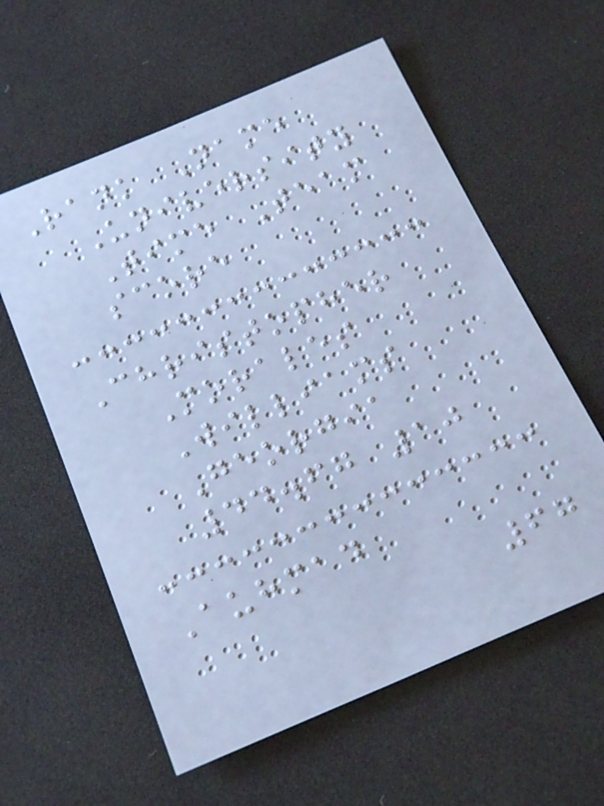Rank Name
University
Time Team
score
Christopher
Morales
Williams
Georgia
44.67 10
Auhmad
67
